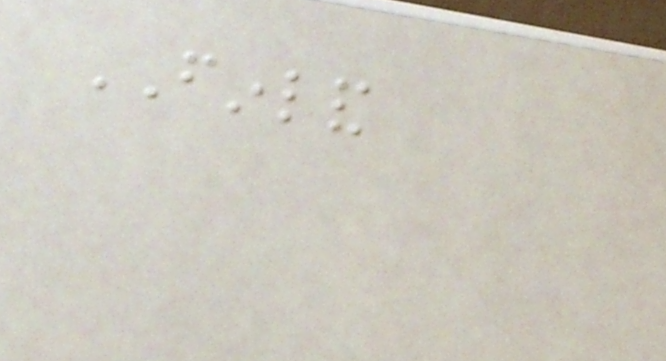FINLAND
